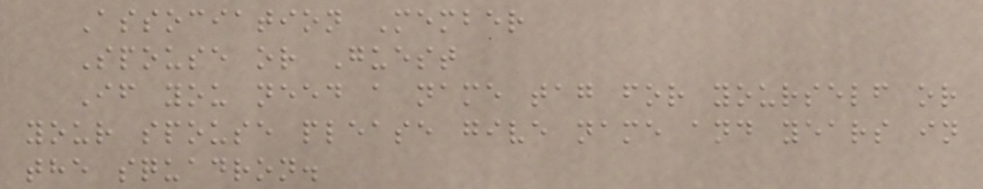Association Member
Spouse or Guest
If you need a name tag for yourself or
your spouse please give name and years in
the squadron.
